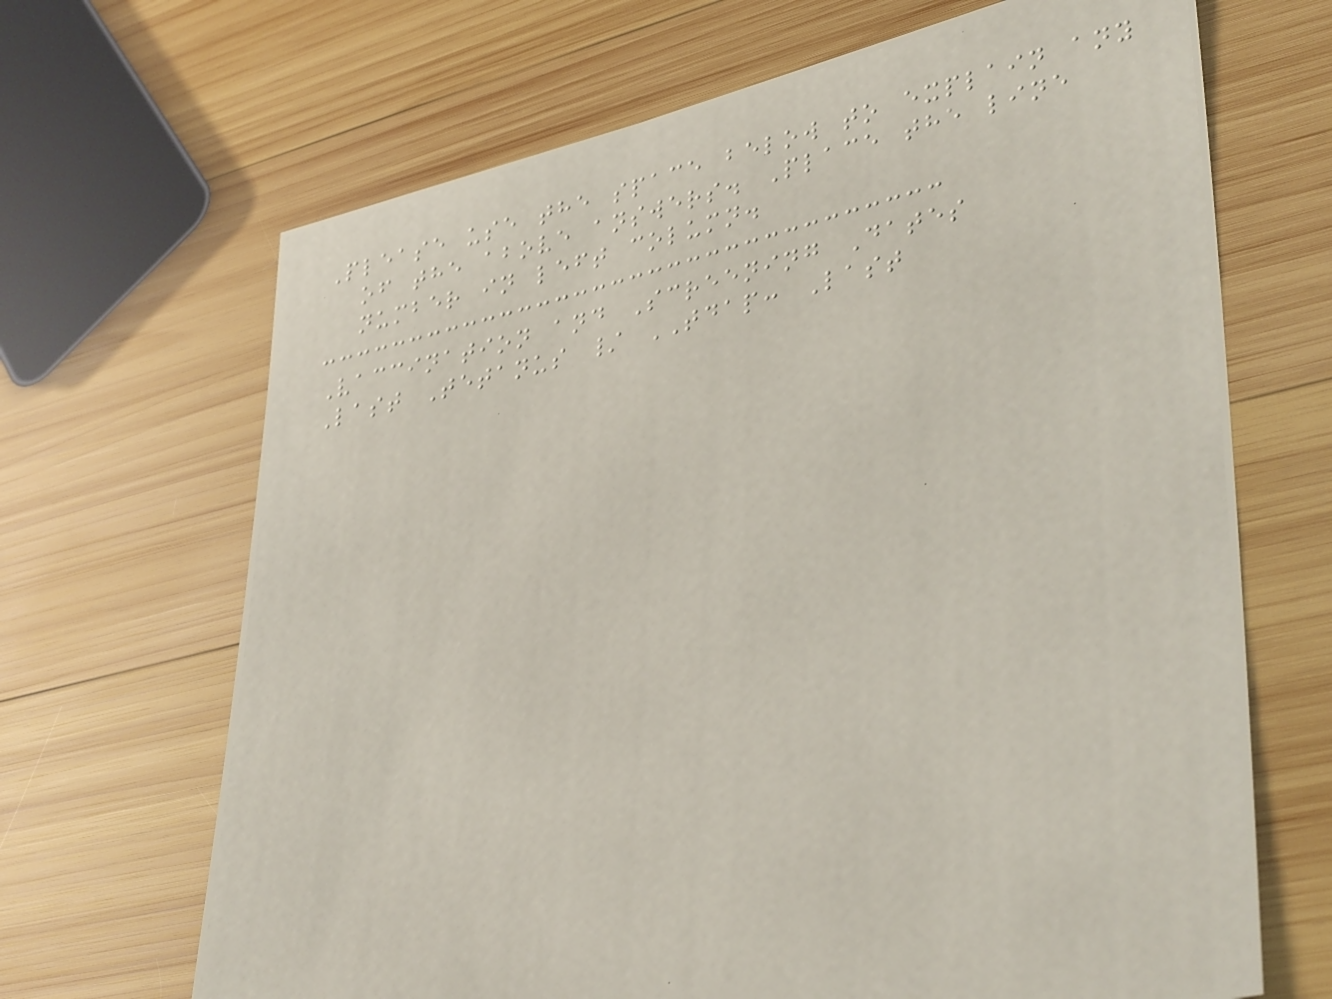Please use the space below to explain any
of the above answers. Place the line
number in left column.
Vaccination and Screening Dates
Last Tetanus / TDAP: Last
